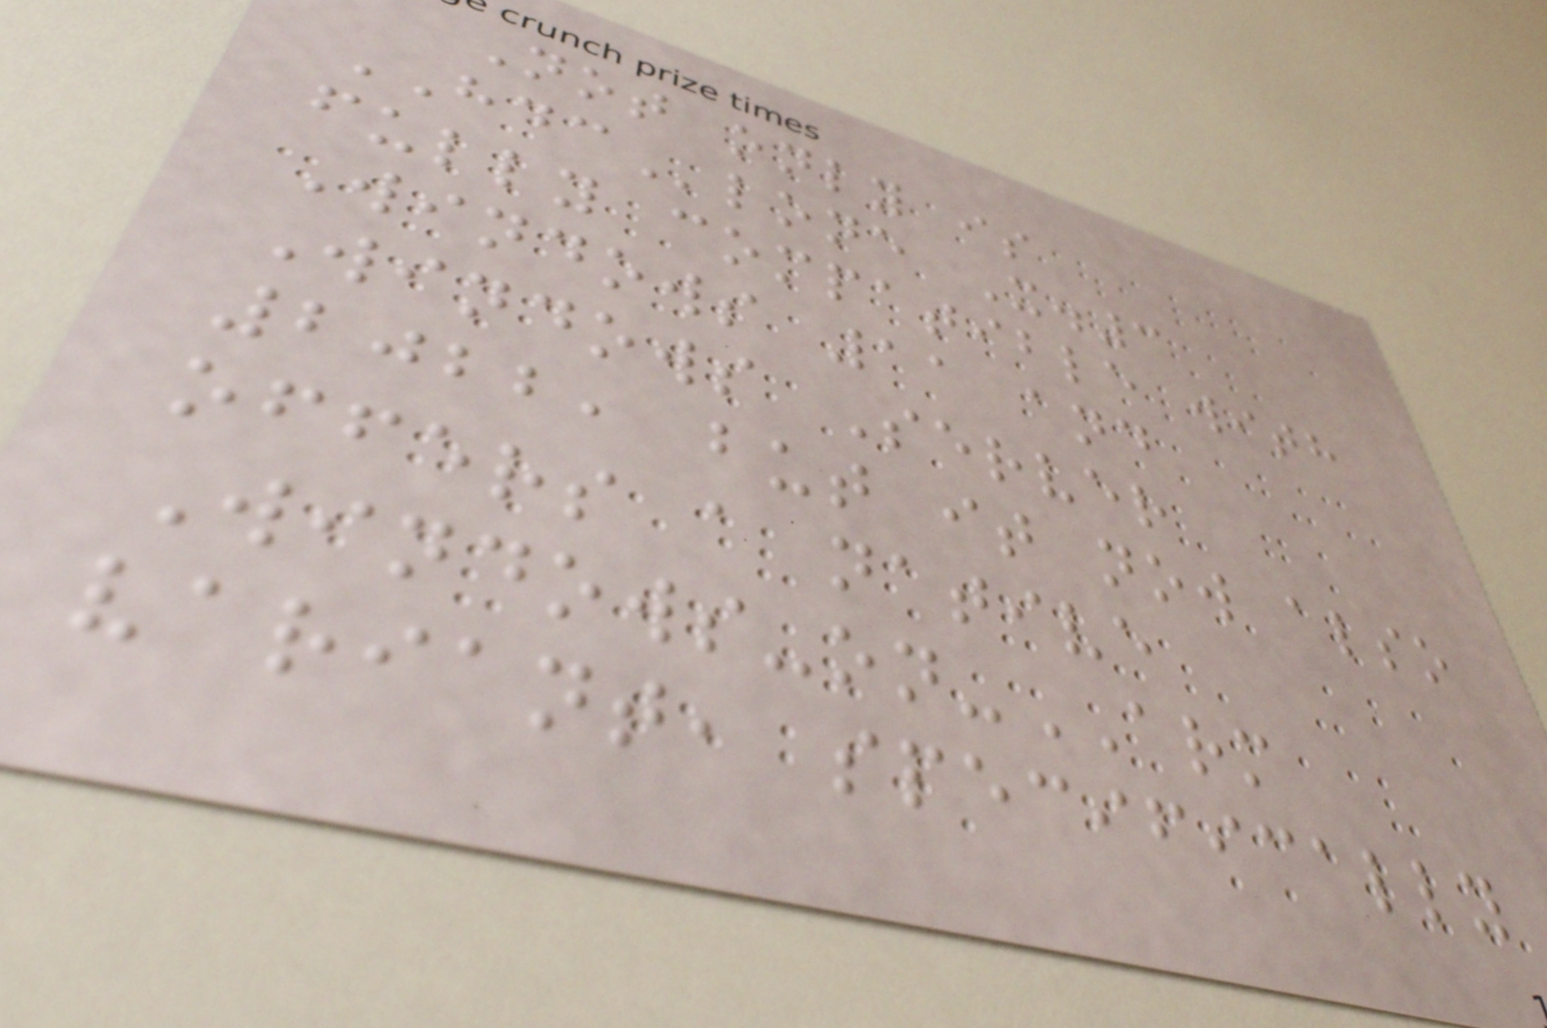Not only is
HDClone X.3
fully compatible with
Windows 11 and
Windows Server
2022, but it now also
offers a native
Windows-on-ARM
variant, specifically
